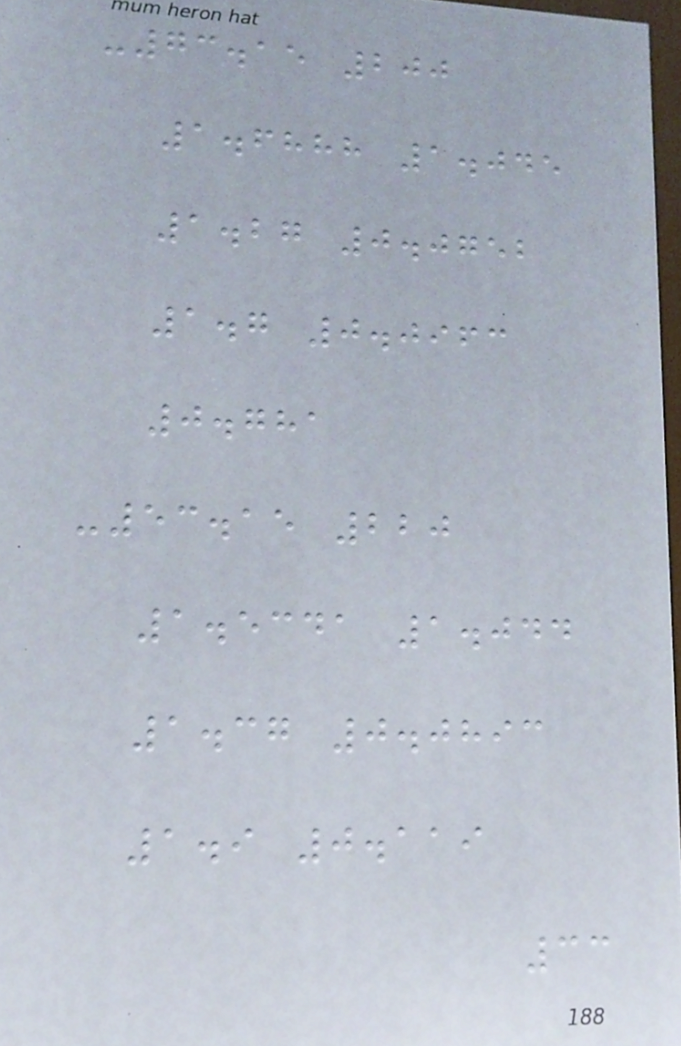-73.15 200
1.6888 1.045
1.27 0.0752
1.7 0.0963
0.781
-53.15 220
1.5341 1.044
1.37 0.0893
1.9 0.119
33
